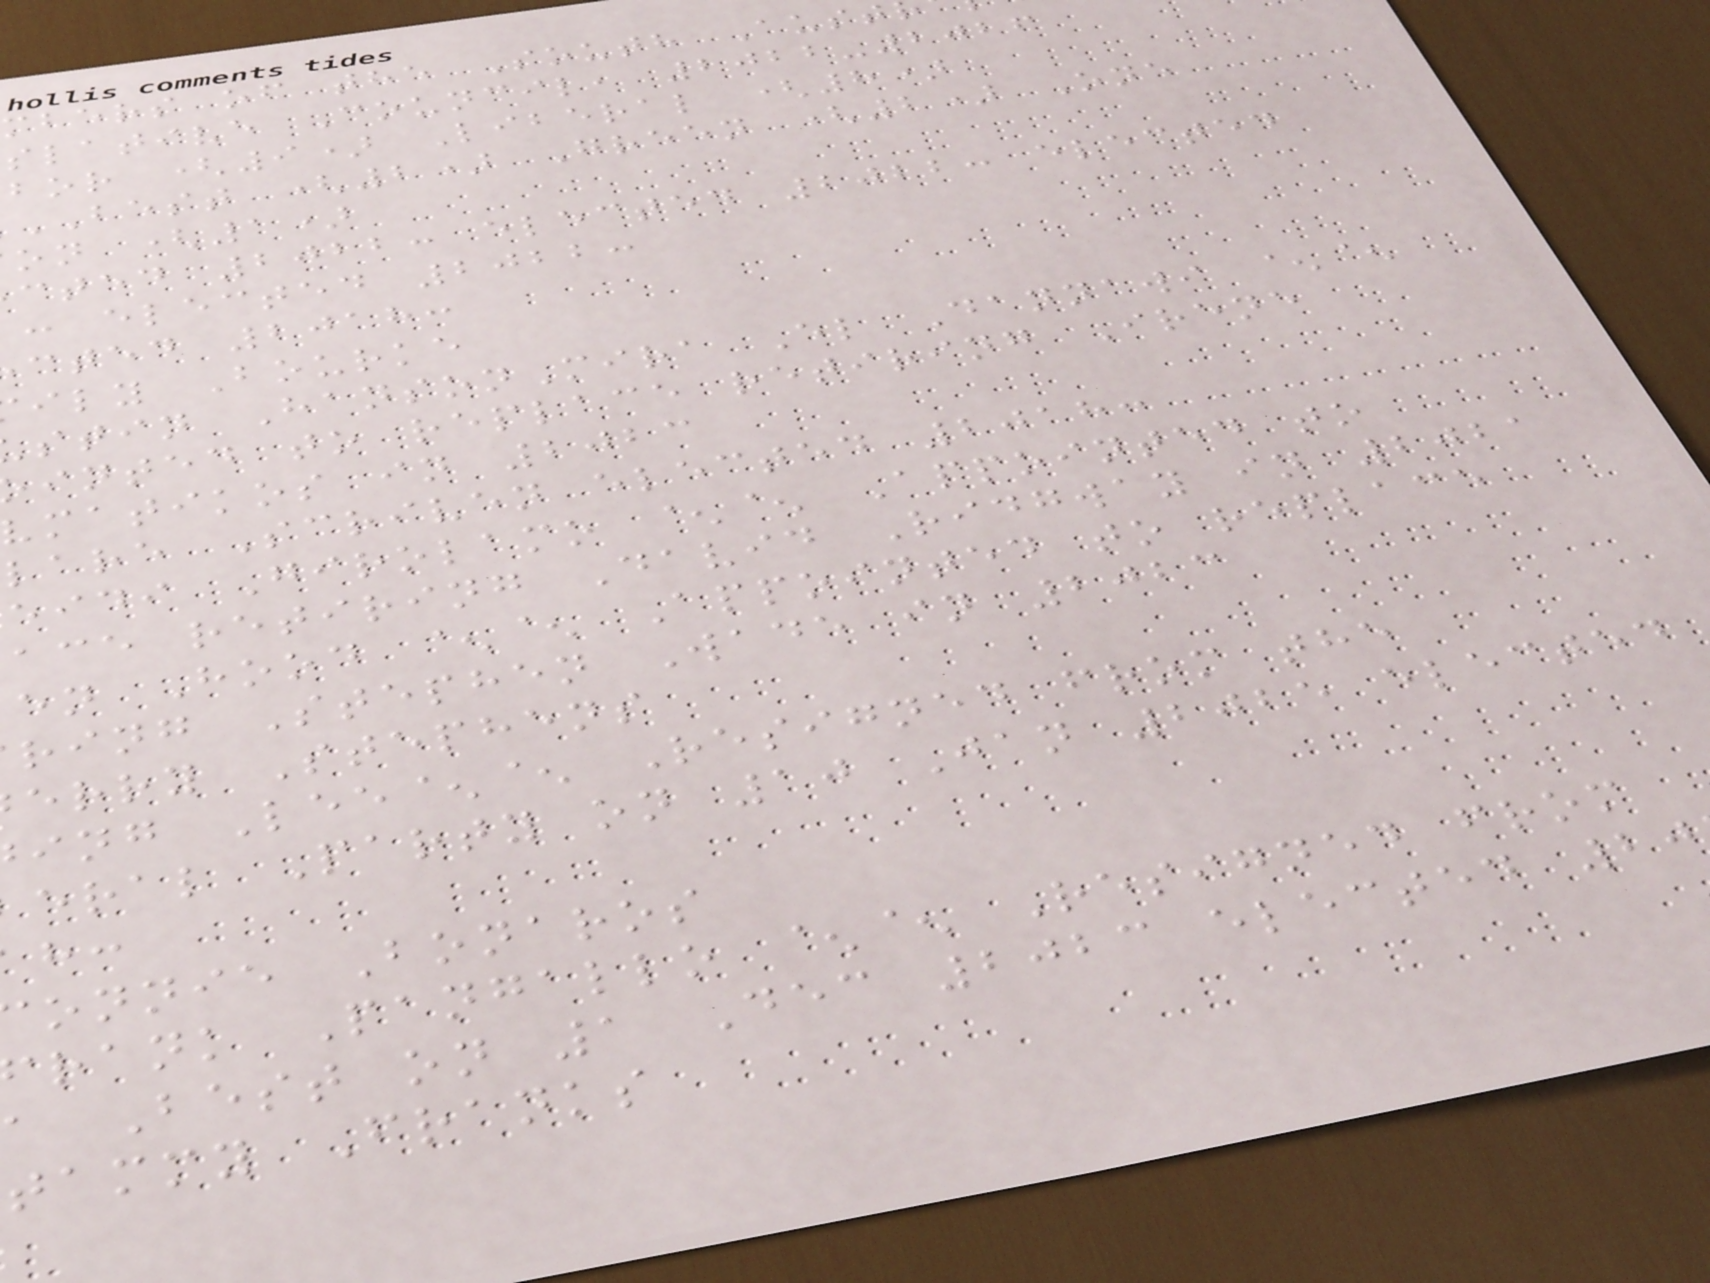mbers of the South Aust
slative Council, 2022-2026
bor (9) Liberal (8)
BEST (2) Green (2) One
on (1)
cted 2022: elected 2022: elected
: elected 2022:
cted 2018:
ily Bourke
stin HansonMira El Dannawi ^^
inted to replace retiring Irene
vmatikos in 2023
lare Scriven elected 2018:
eidi Girolamo ^^ Appointed to
ace retiring David Ridgway in 2021
en Hood ^^ Appointed to replace
ring Stephen Wade in 2023
erry Stephens
ing Lee^^ Resigned from the
eral Party on 10 Jan 2025 elected
onnie Bonaros
rank Pangallo ^^ Resigned from
a Best on 1 Dec 2023 elected 20
tammy Franks
